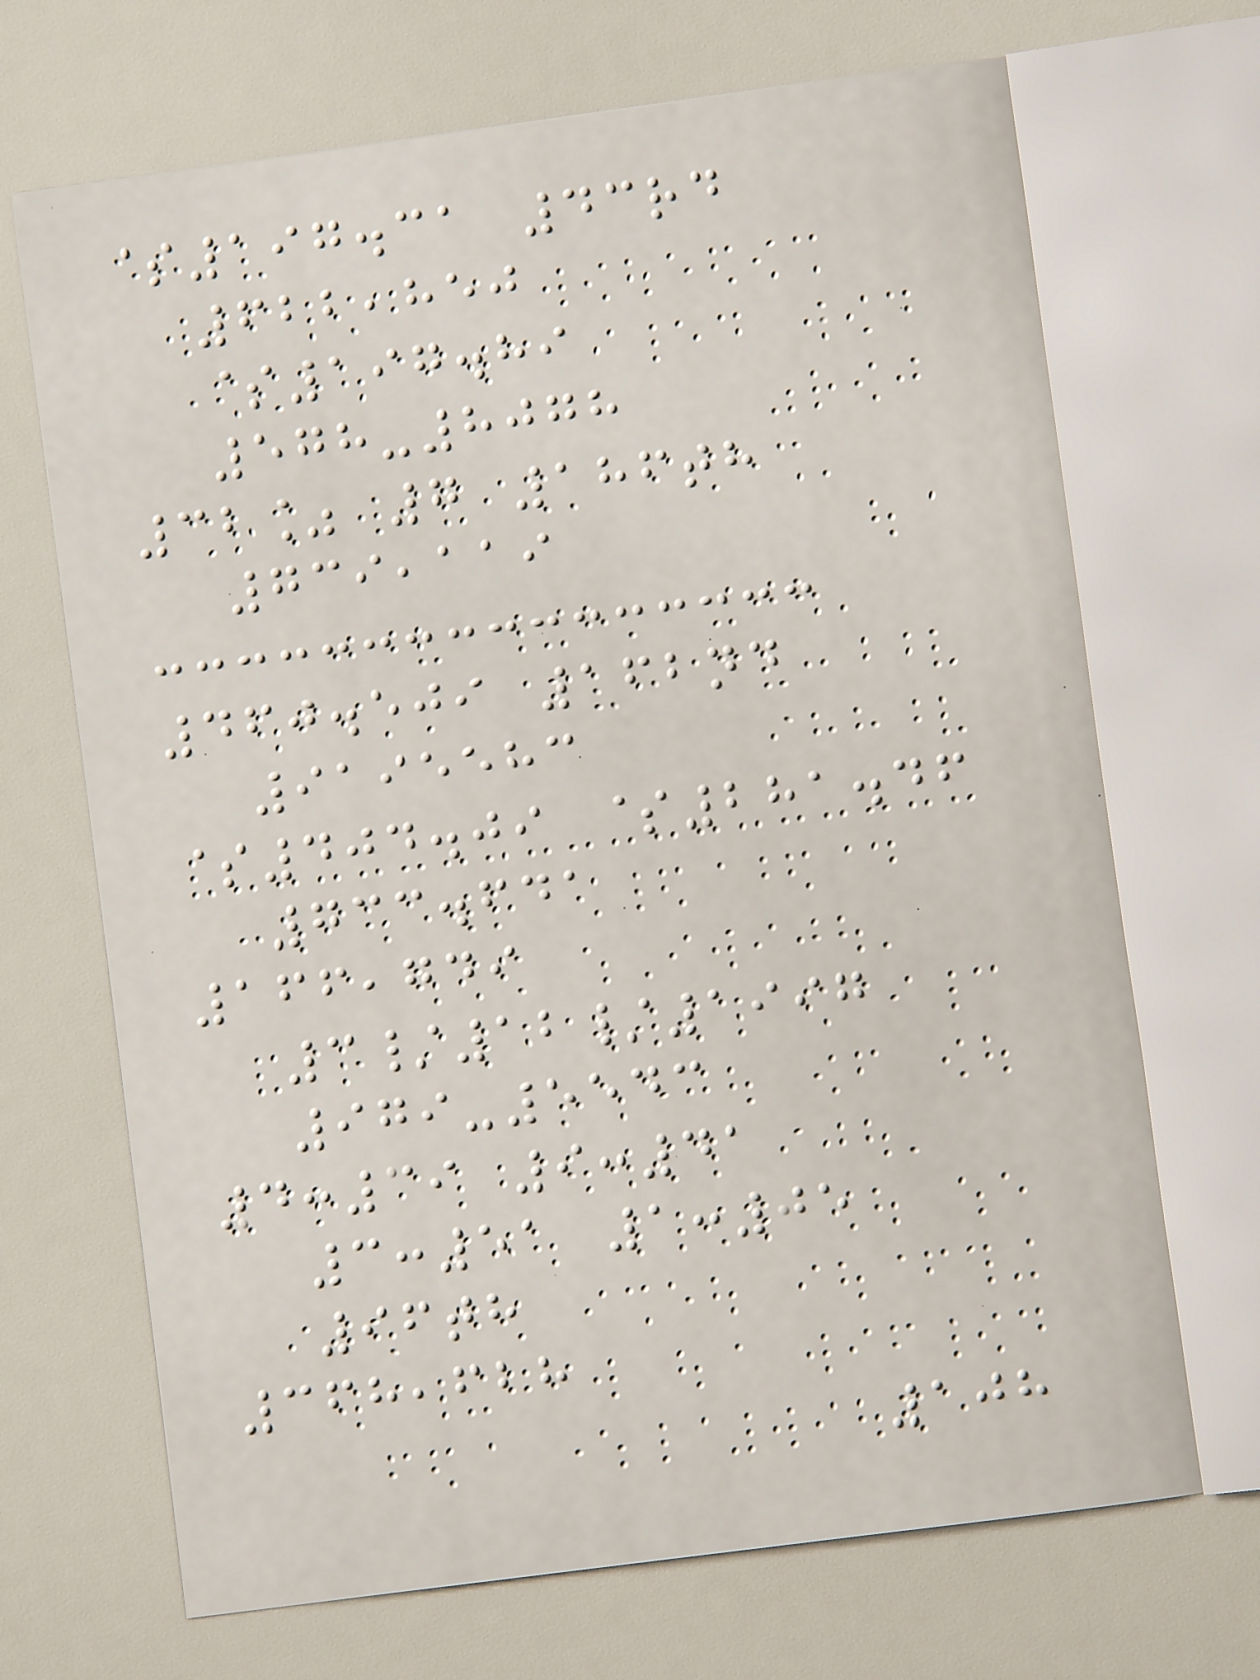$197.31 43rd
622,850
$197.89
578-8078
32% 7 186th
739,119
460.509 162nd
9195583
$404.09 $281.46
733.641
166,749
3/12/1997
979-5543
4:39 9:41
3:51 1:05
96th
368,628
108
